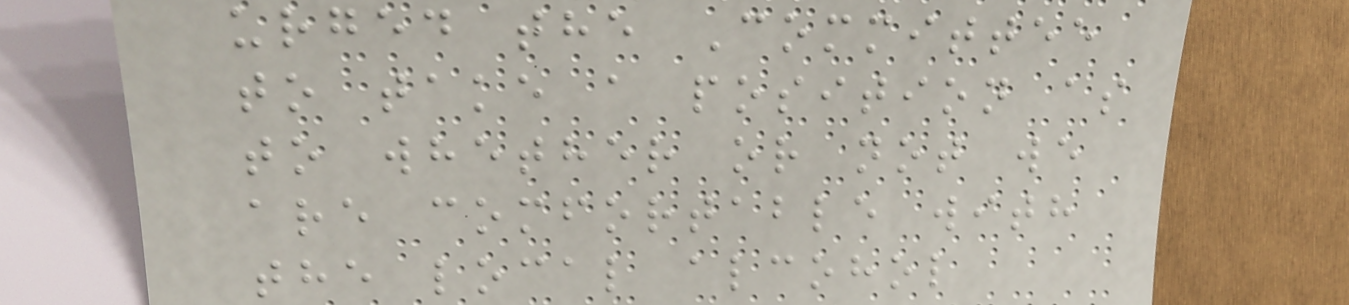urged the Committee
to take a position as
to whether or not we
are comfortable with
the local alcohol
